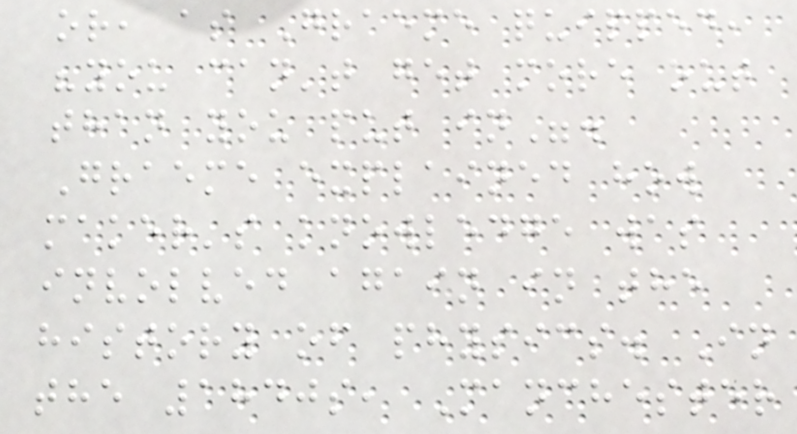or, as Graeme quipped,
"you can't get more out
than you put in".
Graeme explained how
maker's knowledge was
involved again in the
history of physics. In
the 1840s, Manchester
